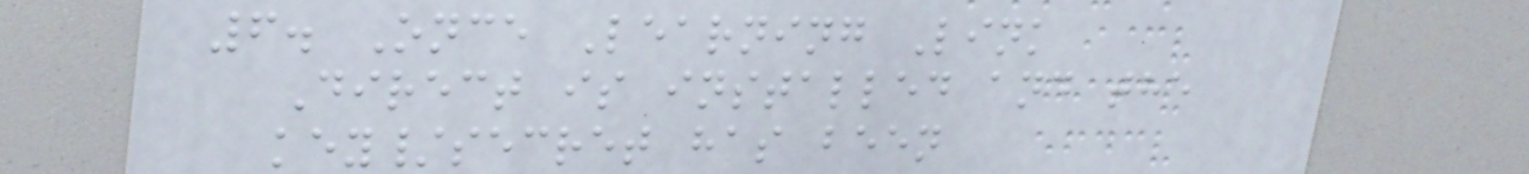6. Once Learning Link
Direct is installed and the
key/secret has been
